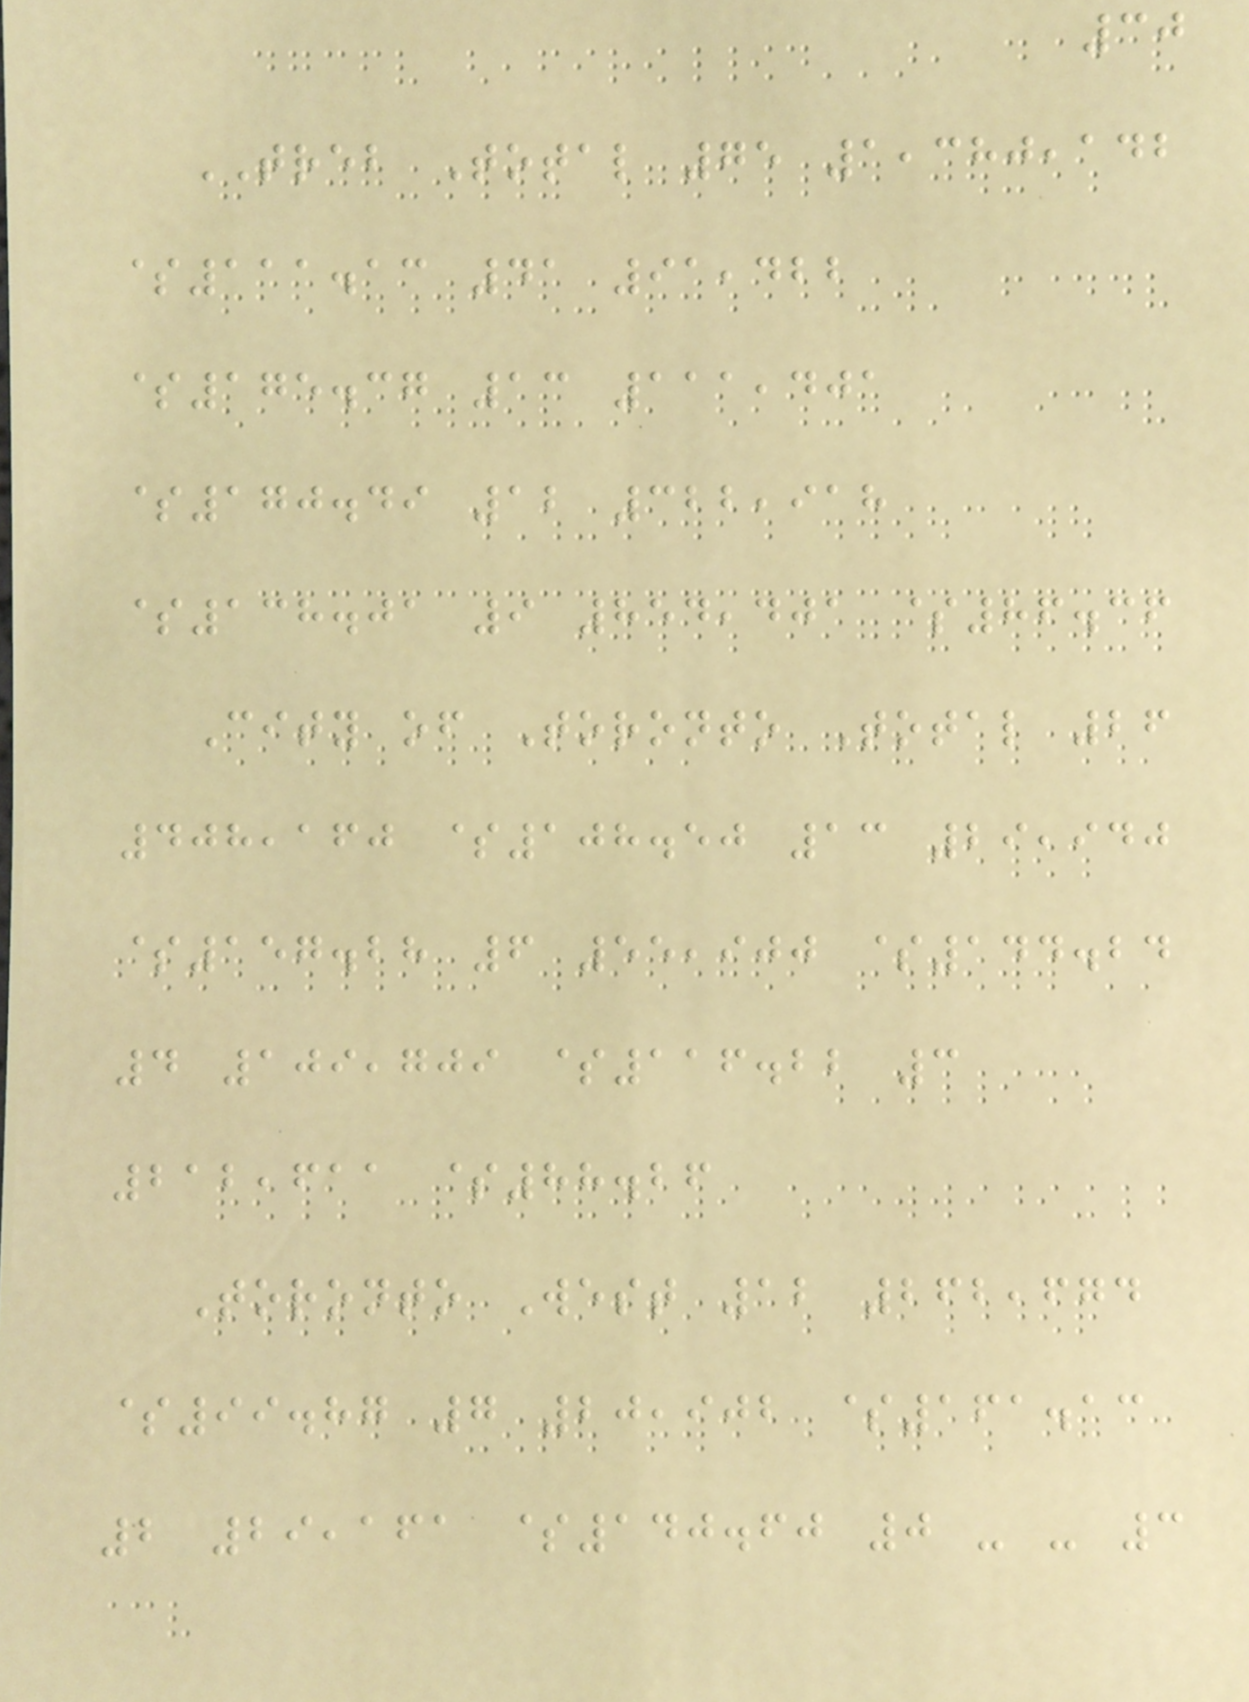30
TREB Total 75 1,380,142
$111.13 41 91,422
$175.37 13 111,401
$170.49 12 322,918
$138.01 9 854,401 $86.36
City of Toronto Total 26
408,160 $108.50 13 29,940
$157.28 6 55,900 $144.24
4 109,709 $116.22 3
212,611 $88.26
Toronto West 12 262,674
$99.87 7 20,902 $161.13
2 29,161 $140.60 0 - - 3
